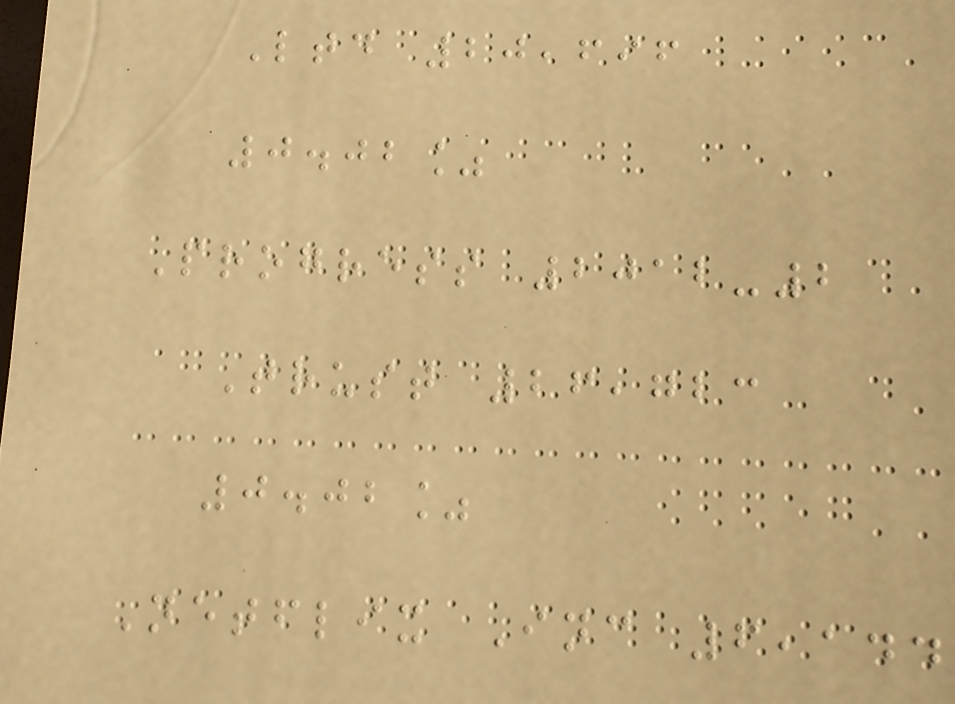Ltd 20,696
0.02%
Progress 2012-2
Trust 26,723
0.02%
Netflix Inc 6,144
